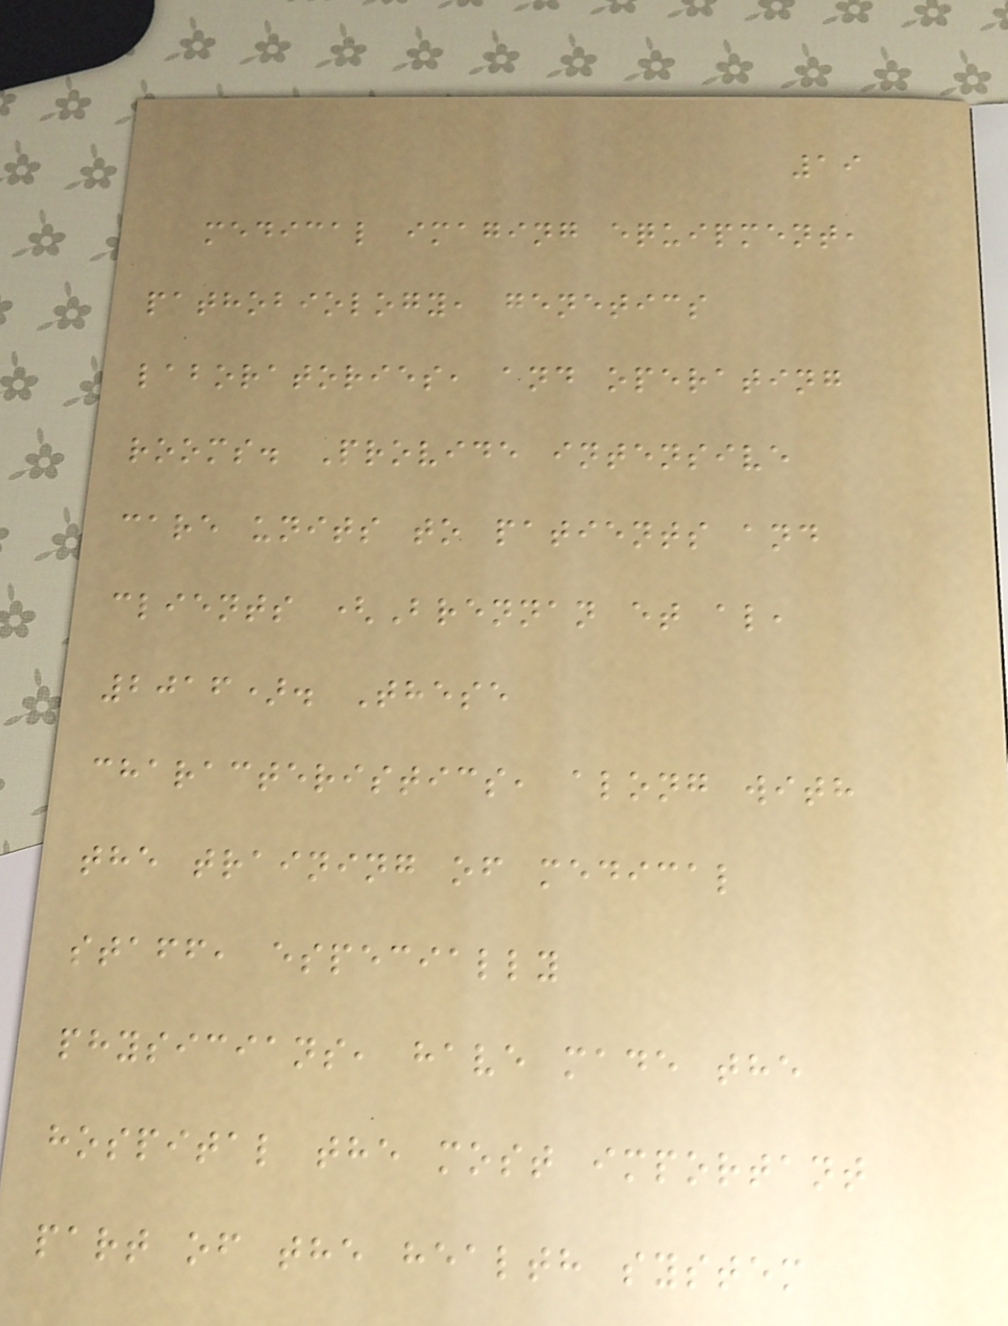19
medical imaging equipment,
pathobiology, genetics
laboratories, and operating
rooms. Provide intensive
care units to patients and
clients (Brennan et al,
2016). These
characteristics, along with
the training of medical
staff, especially
physicians, have made the
hospital the most important
part of the health system
